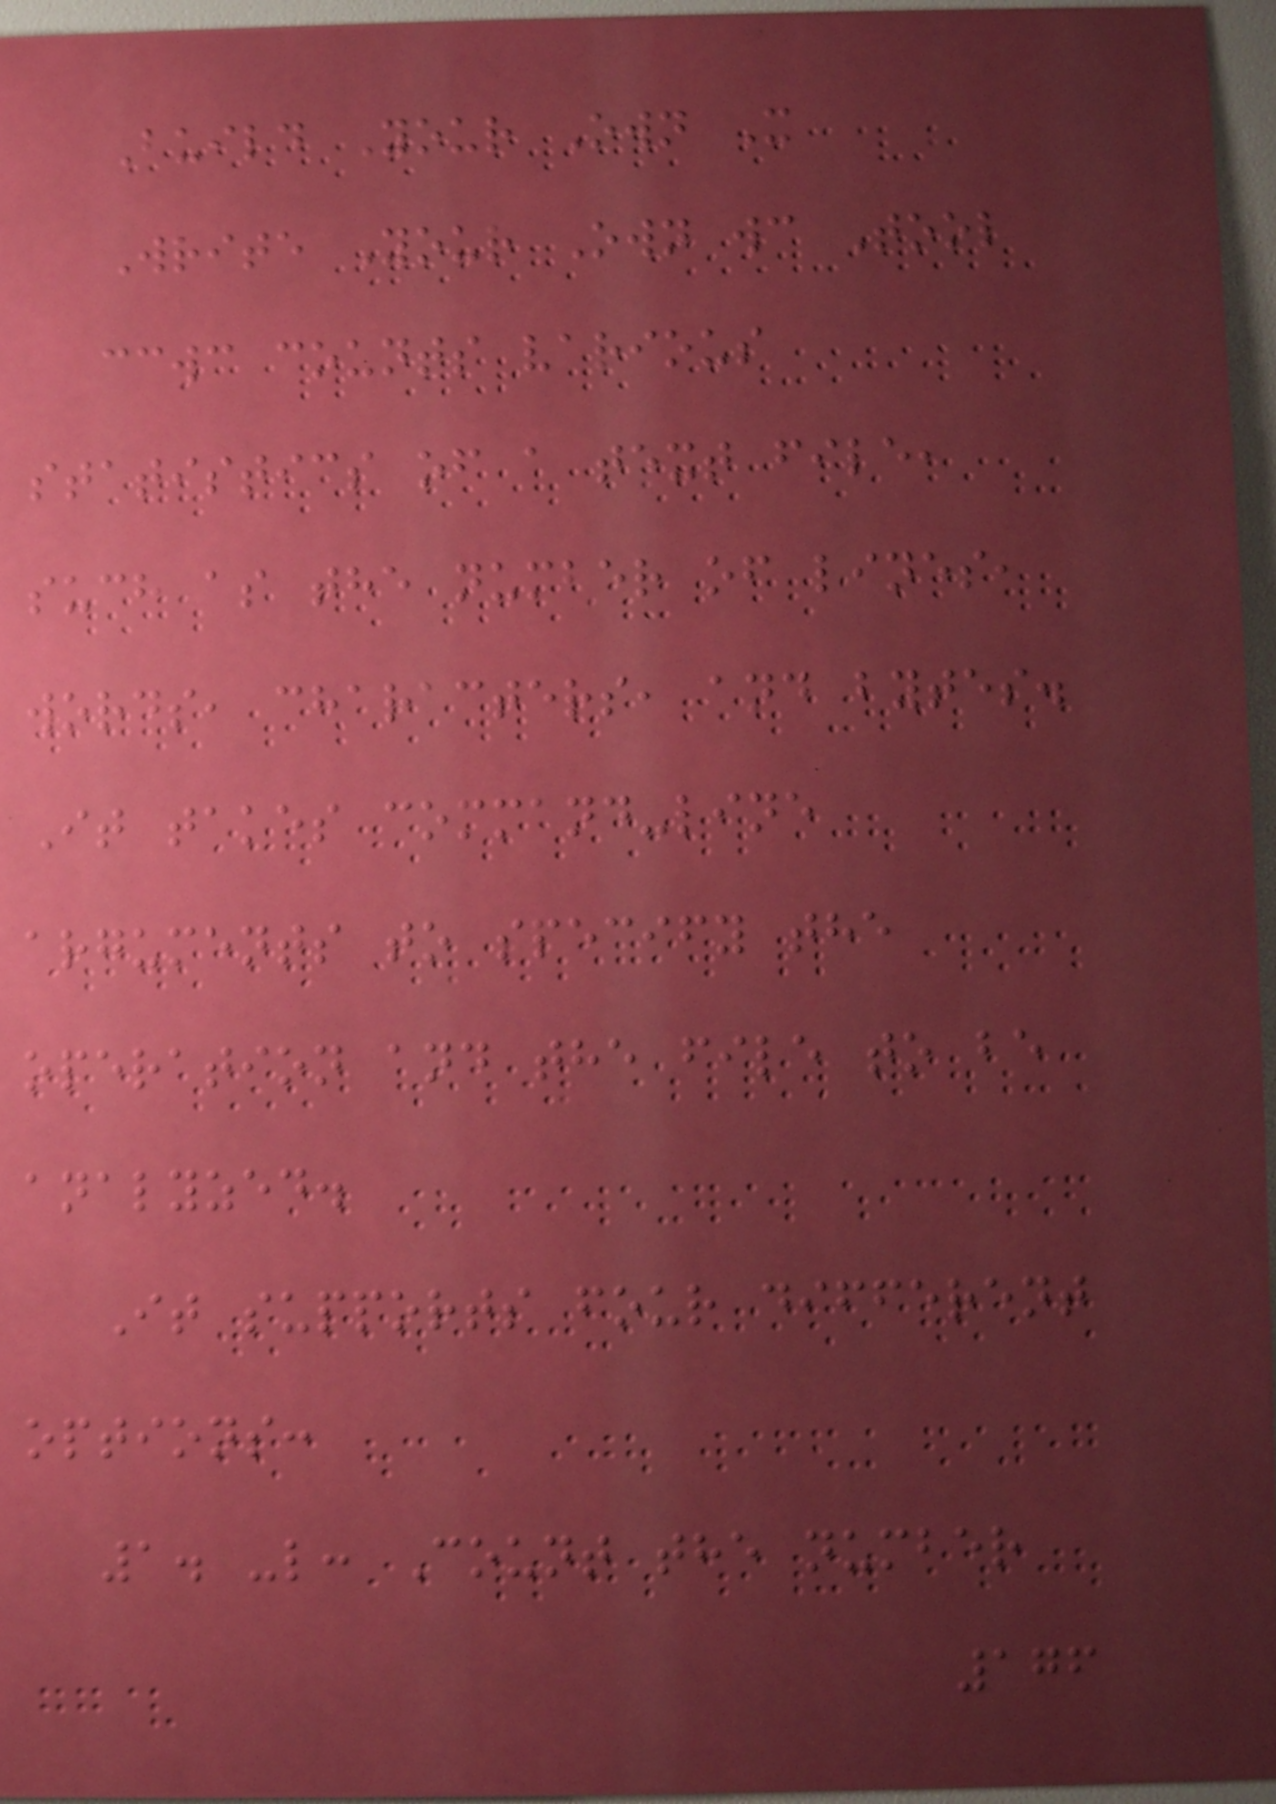Build Your Own X
Write Your Own wc Tool
ccwc counts various
statistics of a text file,
such as the number of lines,
words, characters, and bytes.
It takes command-line
arguments to specify the
operation and the file to be
analyzed.
It supports four different
options:
1. -l: Count the number
176
